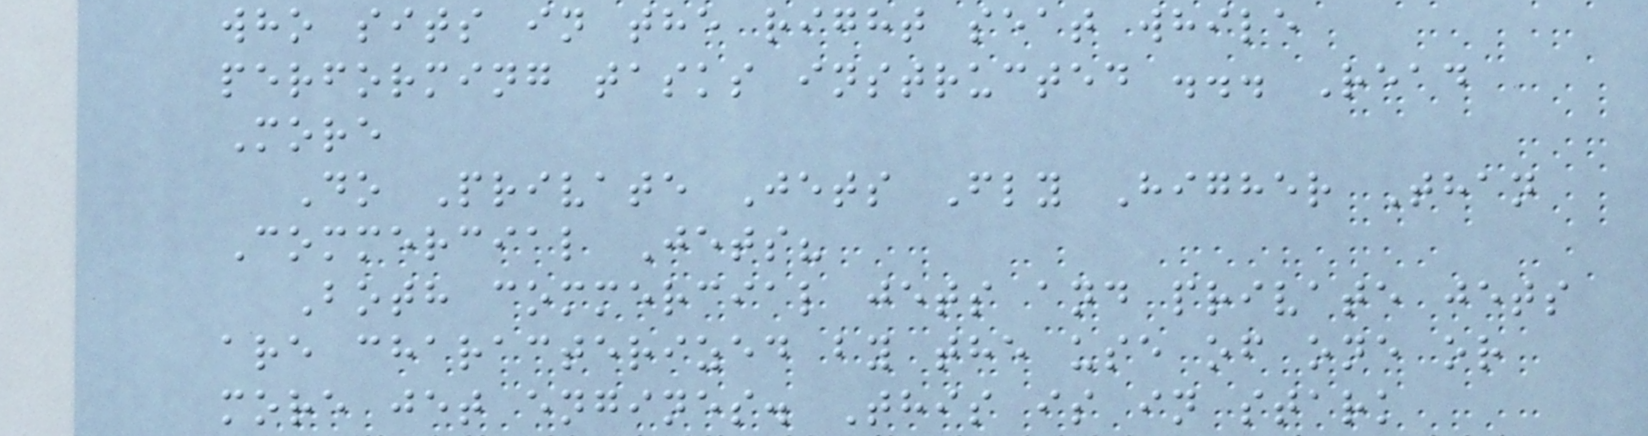who sits in the right seat while
performing tasks instructed ... Read
More
Do Private Jets Fly Higher Than
Commercial Jets?
Both commercial jets and private jets
are characterized by the use of one or
more jet engines. This is in stark
